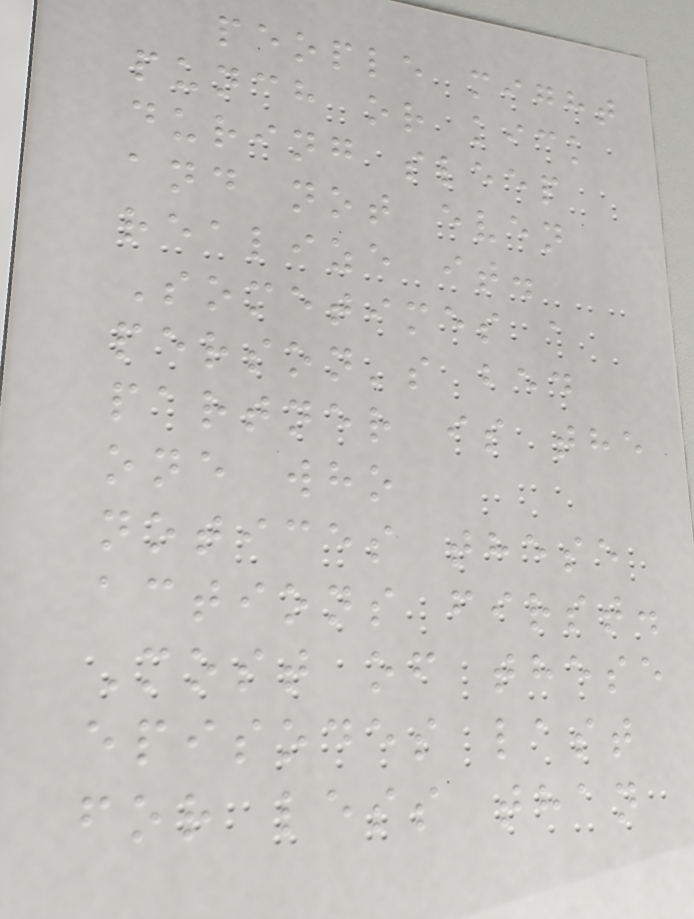people might
punch or kick
during sleep
and not even
realize it.
Sometimes a
person's bed
partner is the
one who
notices these
actions first.
Most of these
episodes last
for less than
